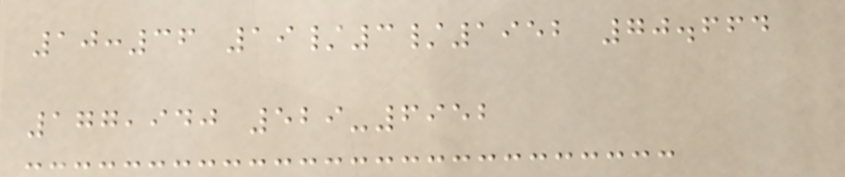10:36 19/3/1952 70.664
177,940 529-6952
